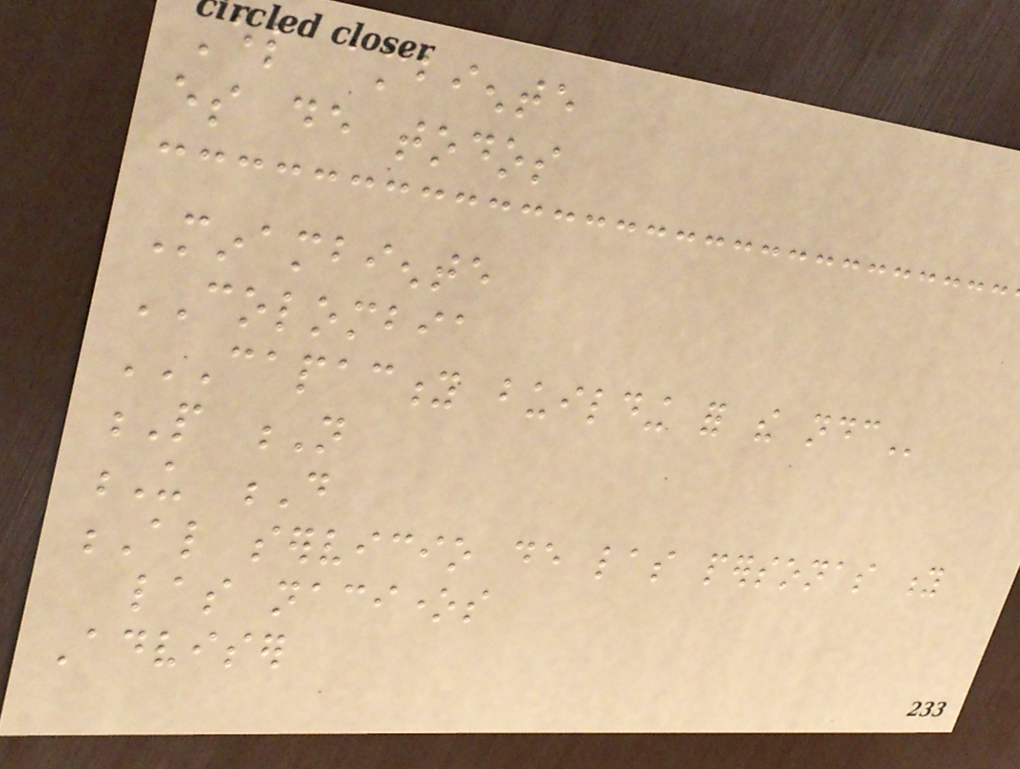El ambiente
es de todos
Minambiente
COLOMBIA
CAPACITY BUILDING FOR THE NDC
P N
U D
Al servicio de las personas y
las naciones
Adviser
